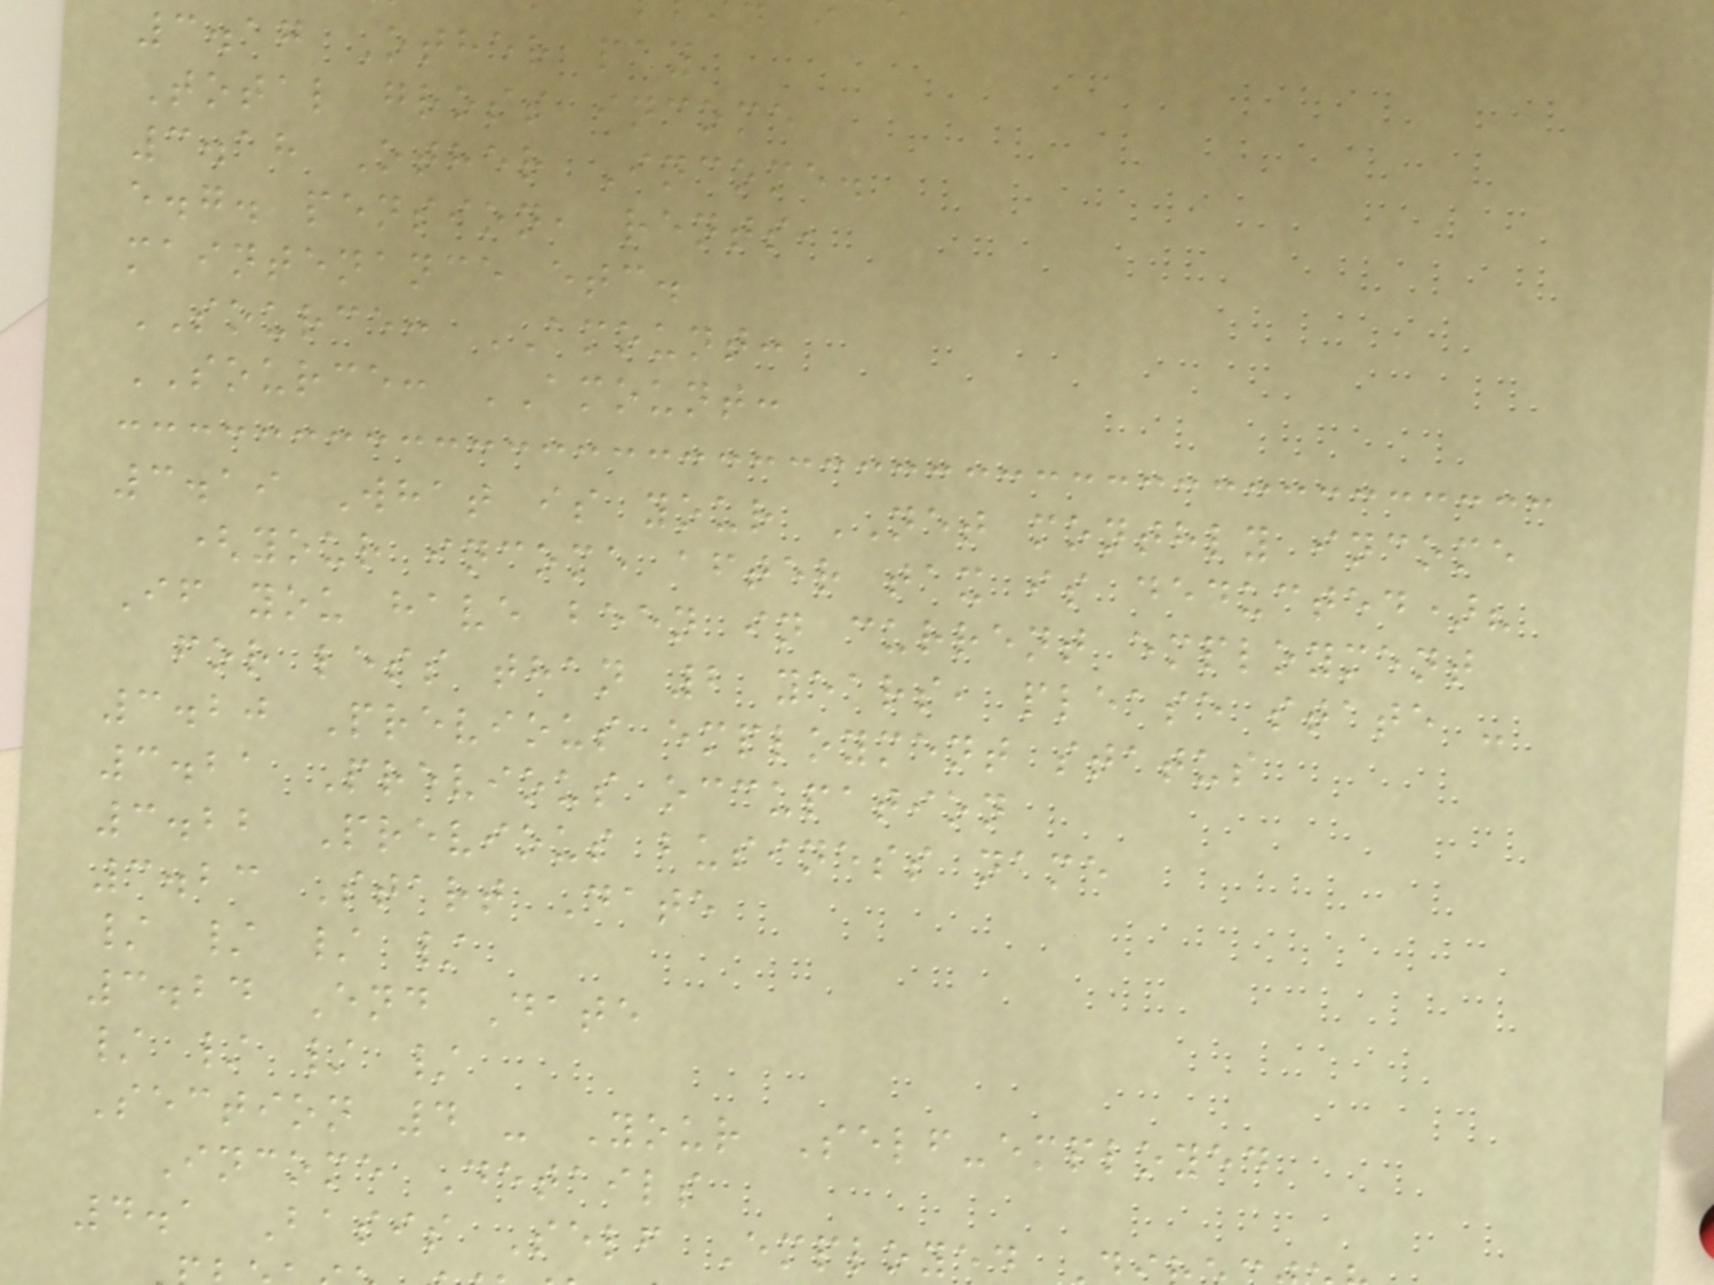3.17 Other pay
Total gross income
3.18 Other Income.
e.g. pension, rents,
maintenance etc.
SOURCE: AMOUNT:
SOURCE: AMOUNT:
3.19 What is your NET monthly income
(your income after tax is deducted)?
If you have been in current employment
for less than 2 years, please state -
3.20 Previous employment status
3.21 Previous occupation
3.22 Previous business name
3.23 Start Date
/ / / /
3.24 End Date
/ / / /
Section 4 - Your Self-employed
Income Details
4.1 Basis Self Employed
